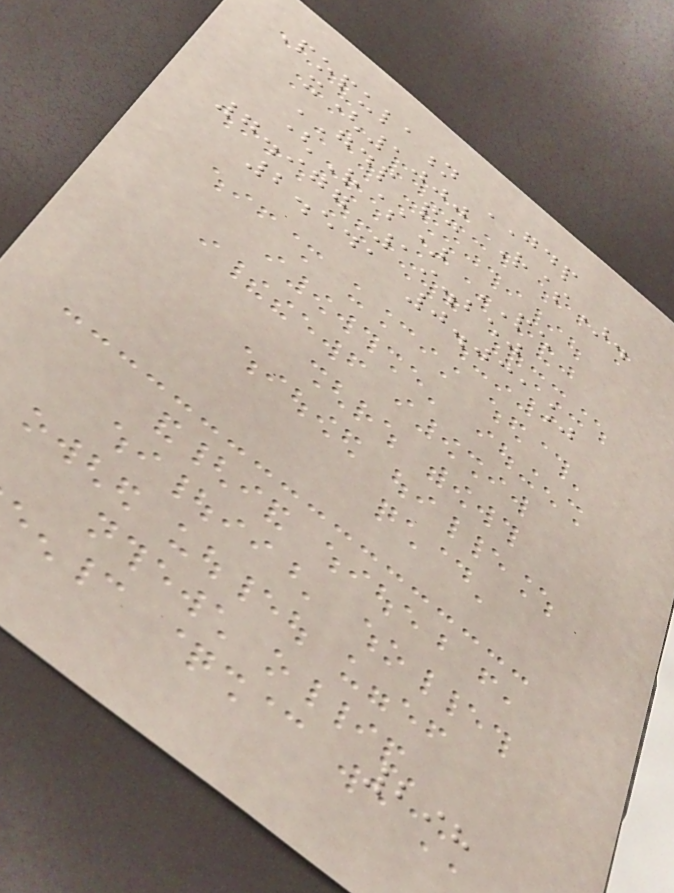Population GDP
x(1000 R$).
GDP pc
(R$) PE
7.977 19.250
2.541 0.031%
298
